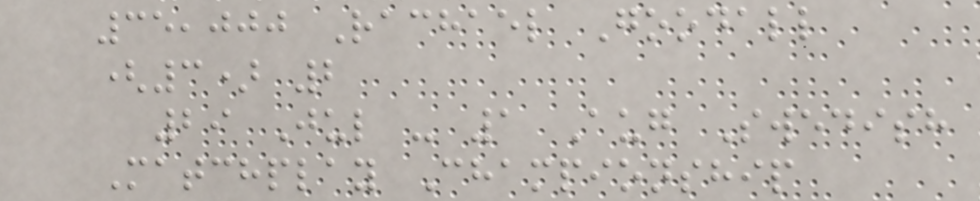35,000 Rachael Goodall
(3) 2
29 Jul - 1 Aug Swedish
Matchplay Championship
